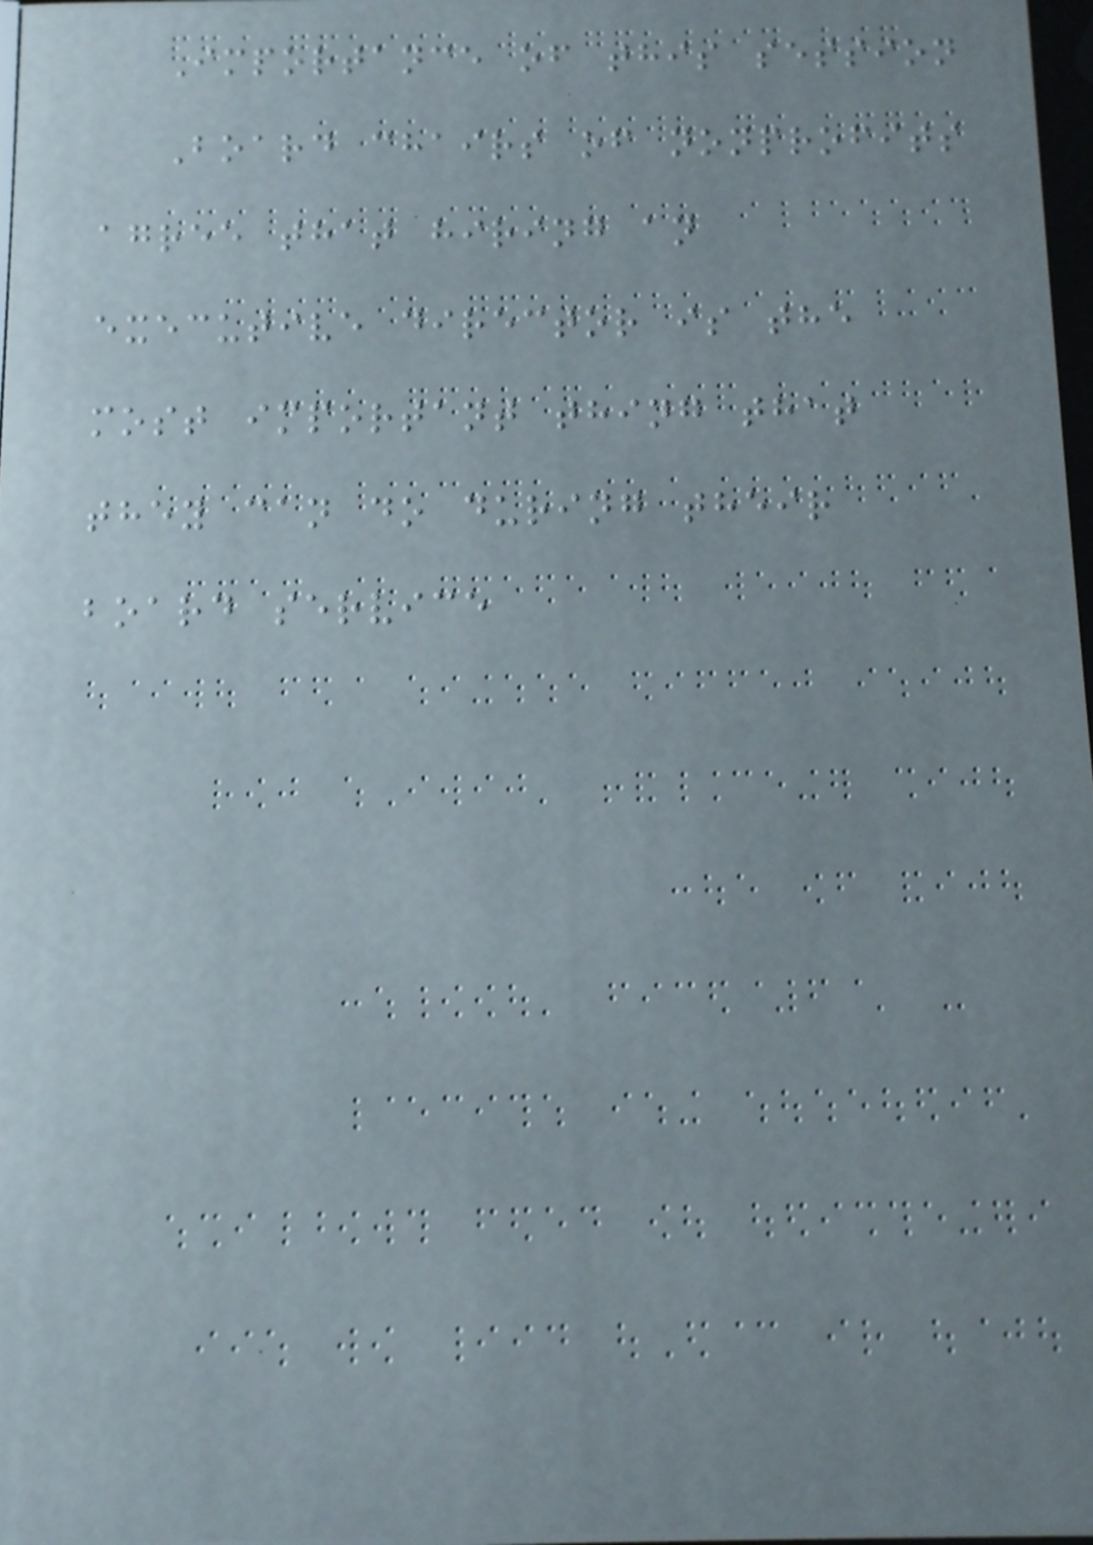Importance of this session
Board chairs of nonprofits
agree that hiring an
executive director is the
most important thing that
they can do during their
board service
